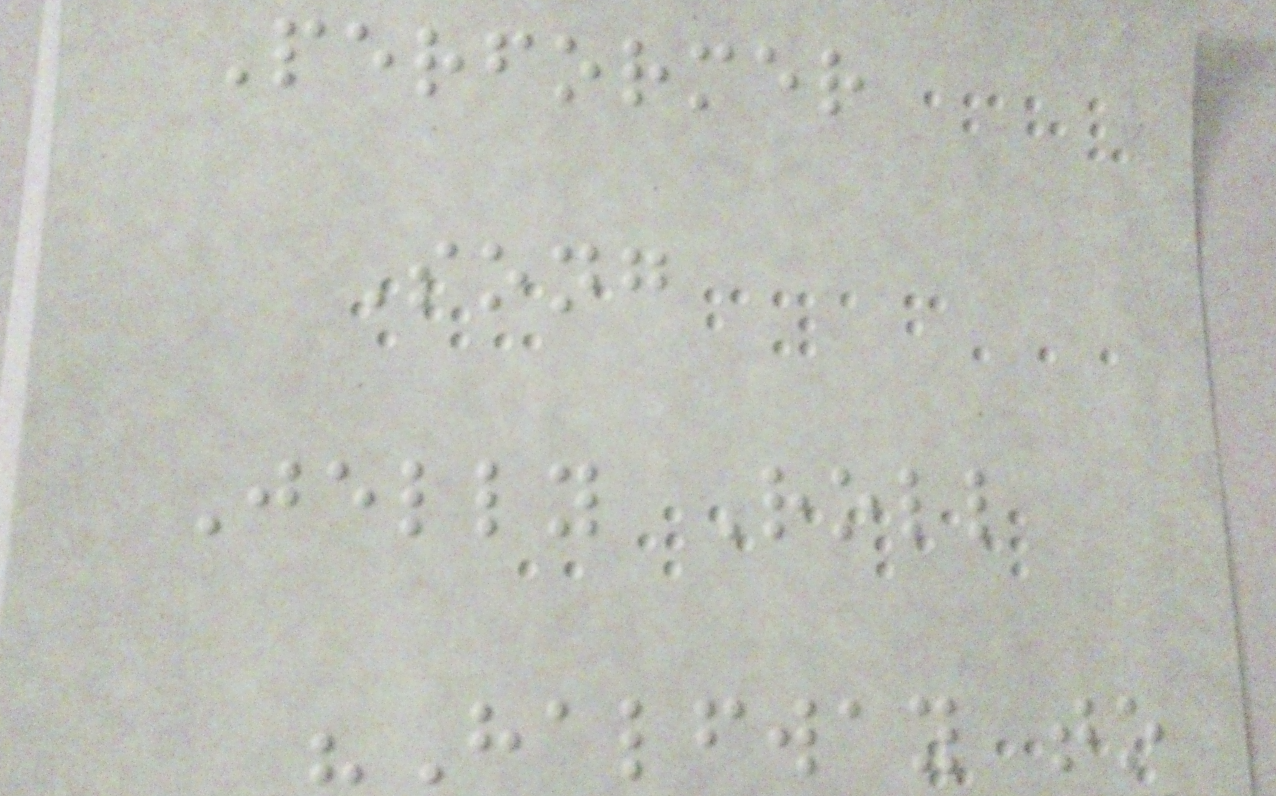Performer
Song
Jelly Roll
"Halfway to
